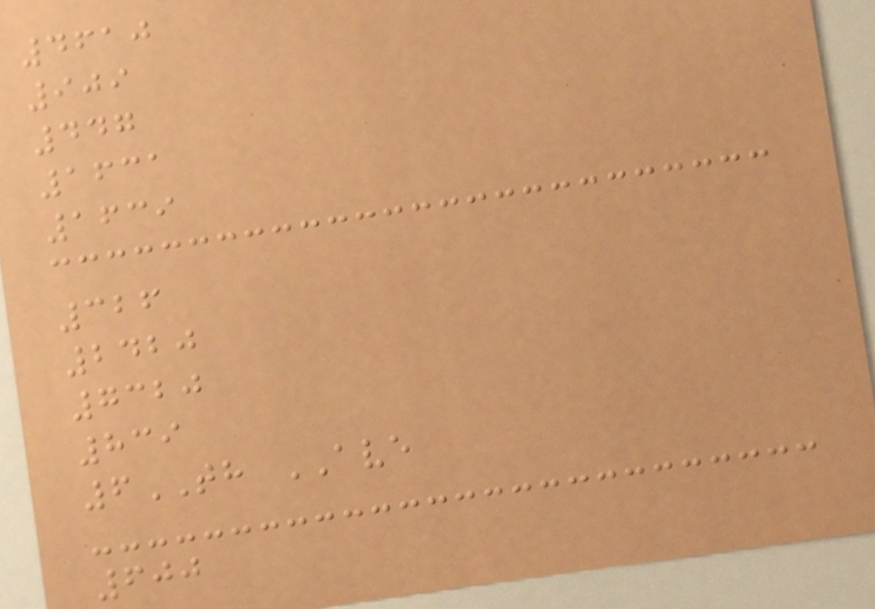4610
909
447
1631
1639
326
2420
7320
839
6TH AVE
600
